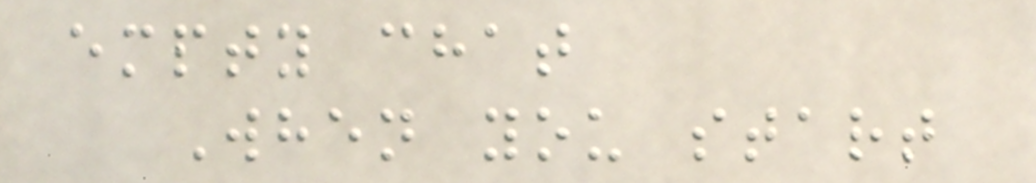empty chat
When you start
